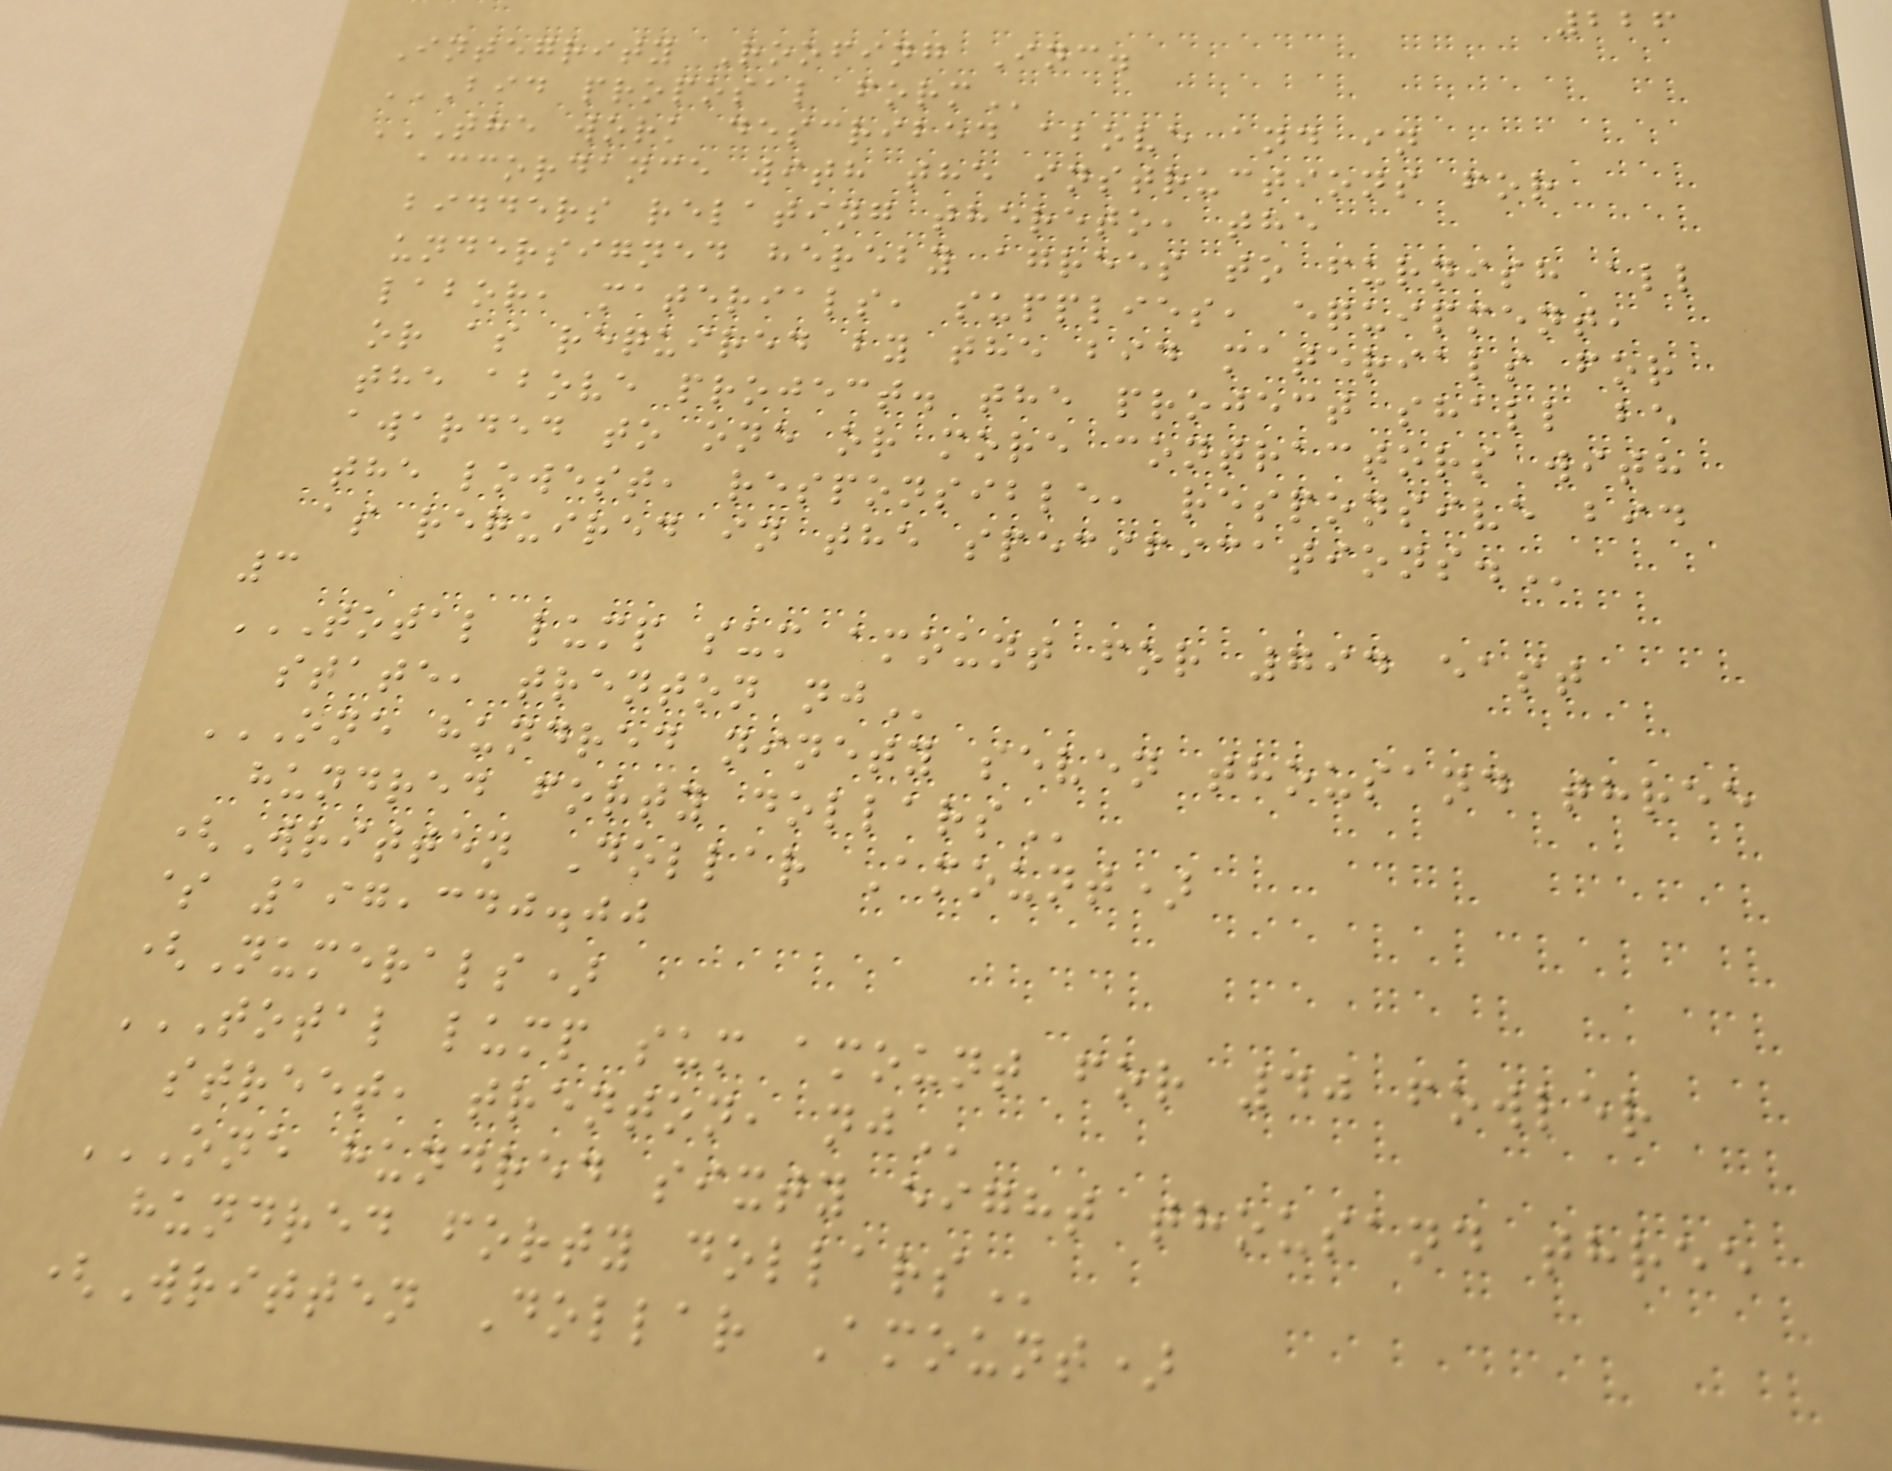226
Integrity Roofing Inc.
BID PROPOSAL FORM
THE WORK DESCRIBED ABOVE AND IN
ACCORDANCE WITH THE INSTRUCTIONS FOR
BIDDERS RELATING THERETO, THE
UNDERSIGNED HEREBY AGREES TO FURNISH ALL
LABOR, MATERIALS, SUPPLIES, EQUIPMENT,
OR AS REQUIRED BY THE BID MATERIALS FOR
THE ABOVE PROJECT. THE PROJECT SHALL BE
AWARDED TO ONE OR MORE CONTRACTORS WITH
THE LOWEST, RESPONSIBLE, RESPONSIVE BID
AS REQUIRED IN THE SPECIFICATIONS.
3
TOTAL LUMP SUM AMOUNT FOR 794 EAST
STATE, TRENTON NJ
ONE HUNDRED NINETY SEVEN THOUSAND THREE
HUNDRED FORTY DOLLARS
(Written Dollar Amount)
$ 197,340.00
(Numerals)
TOTAL LUMP SUM AMOUNT FOR 40 FOWLER
STREET, TRENTON, NJ
ONE HUNDRED SIXTY EIGHT THOUSAND THREE
HUNDRED FORTY DOLLARS
(Written Dollar Amount)
